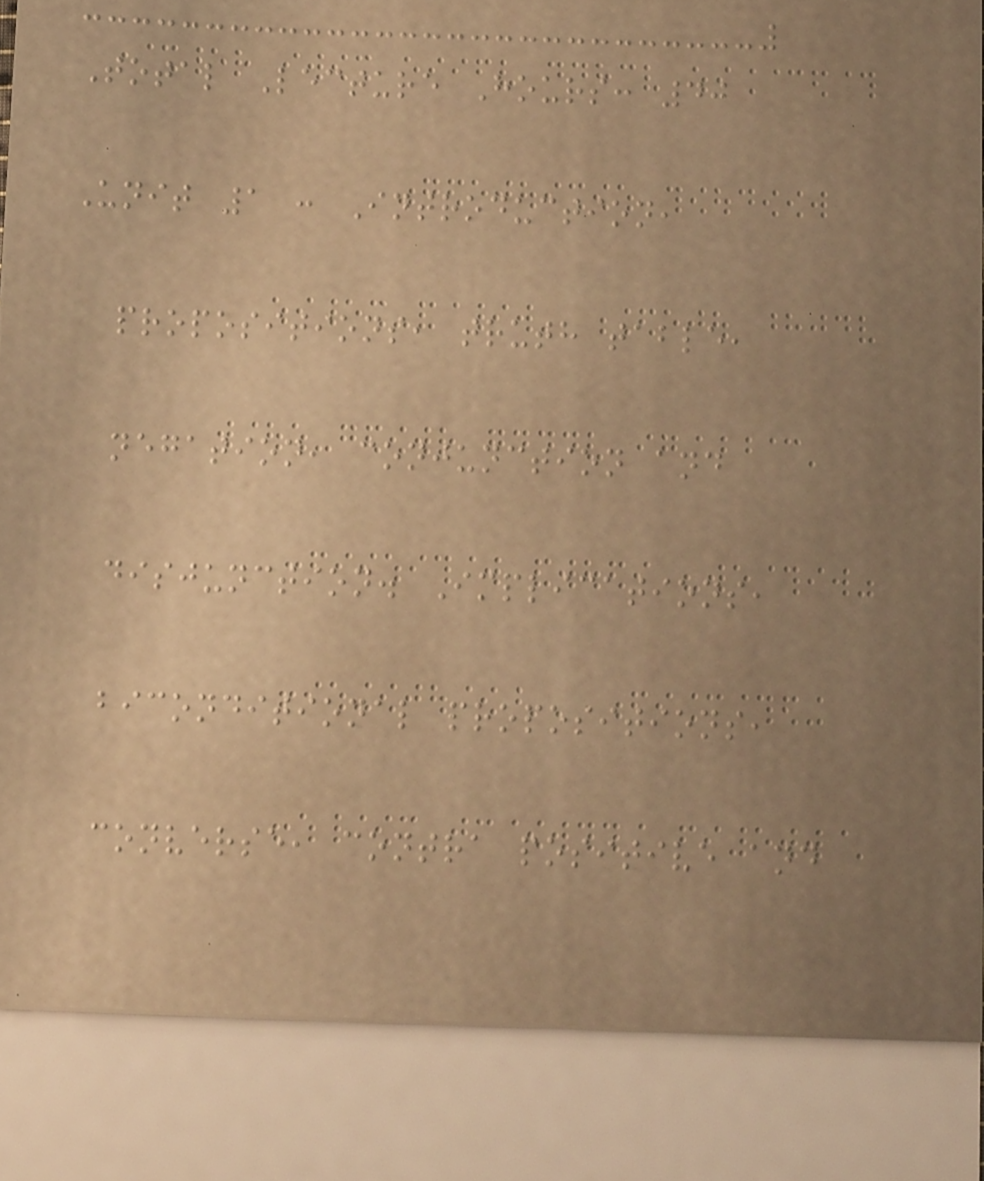Total Lecture Hours: 40
Unit 1 : Introduction,
propositions, truth table,
negation, conjunction and
disjunction. Implications,
biconditional propositions,
converse, contra positive and
